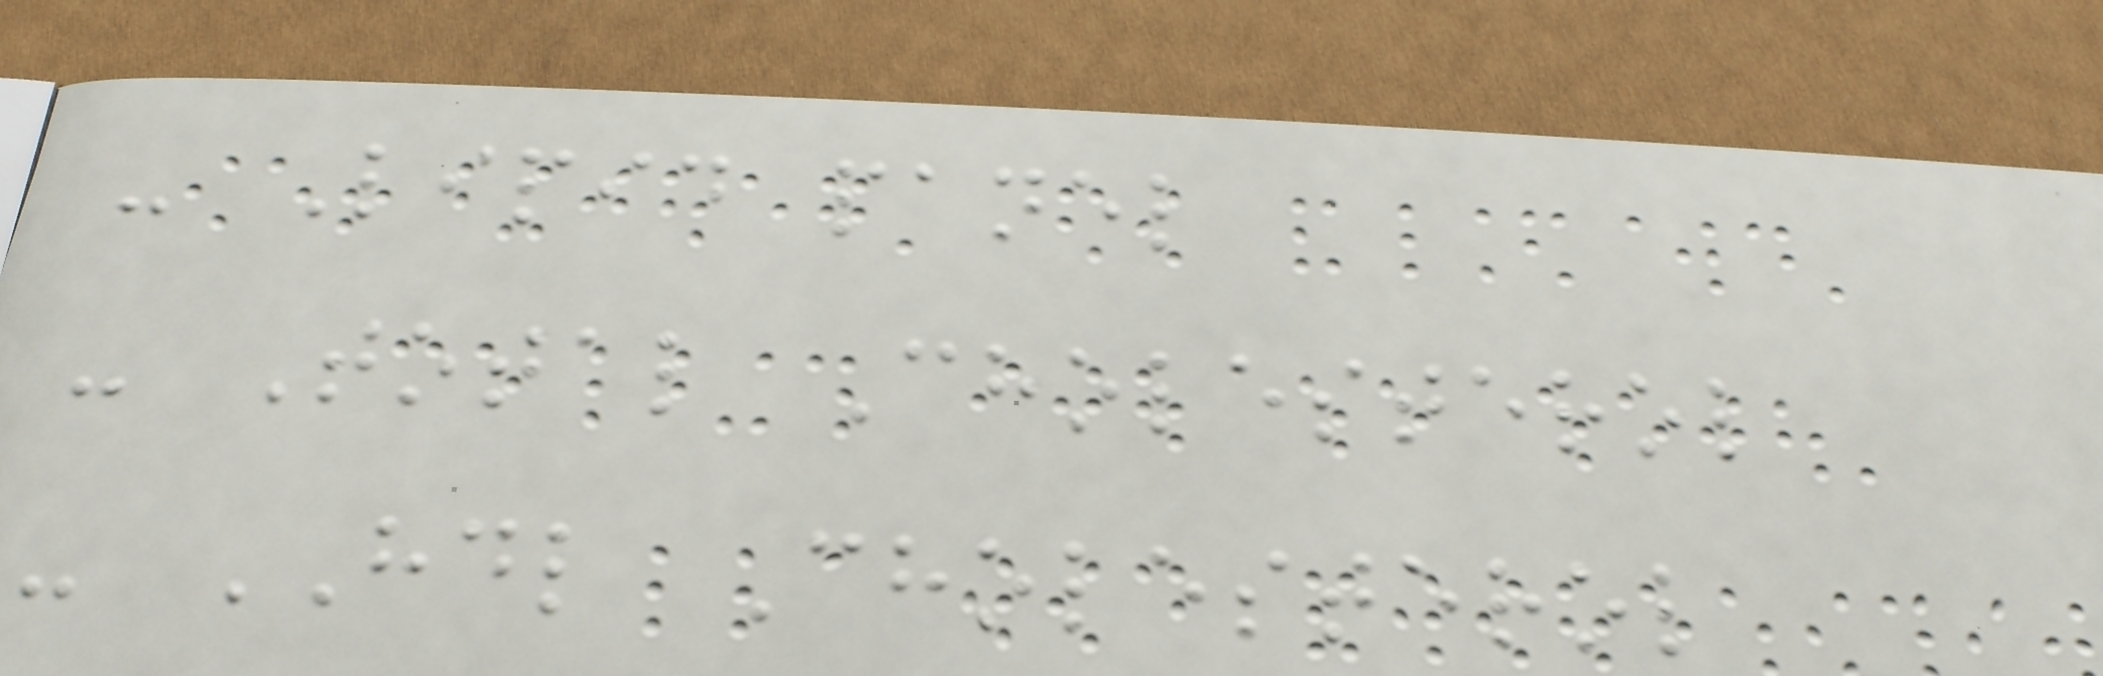- Lipid panel
- Total Cholesterol
- HDL Cholesterol
